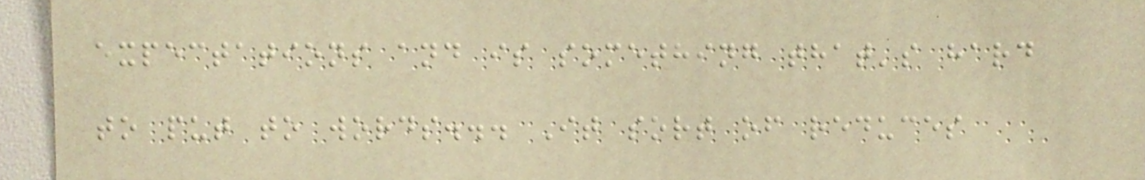expectations and is something that's hard
to put to words... It sort of reduces
